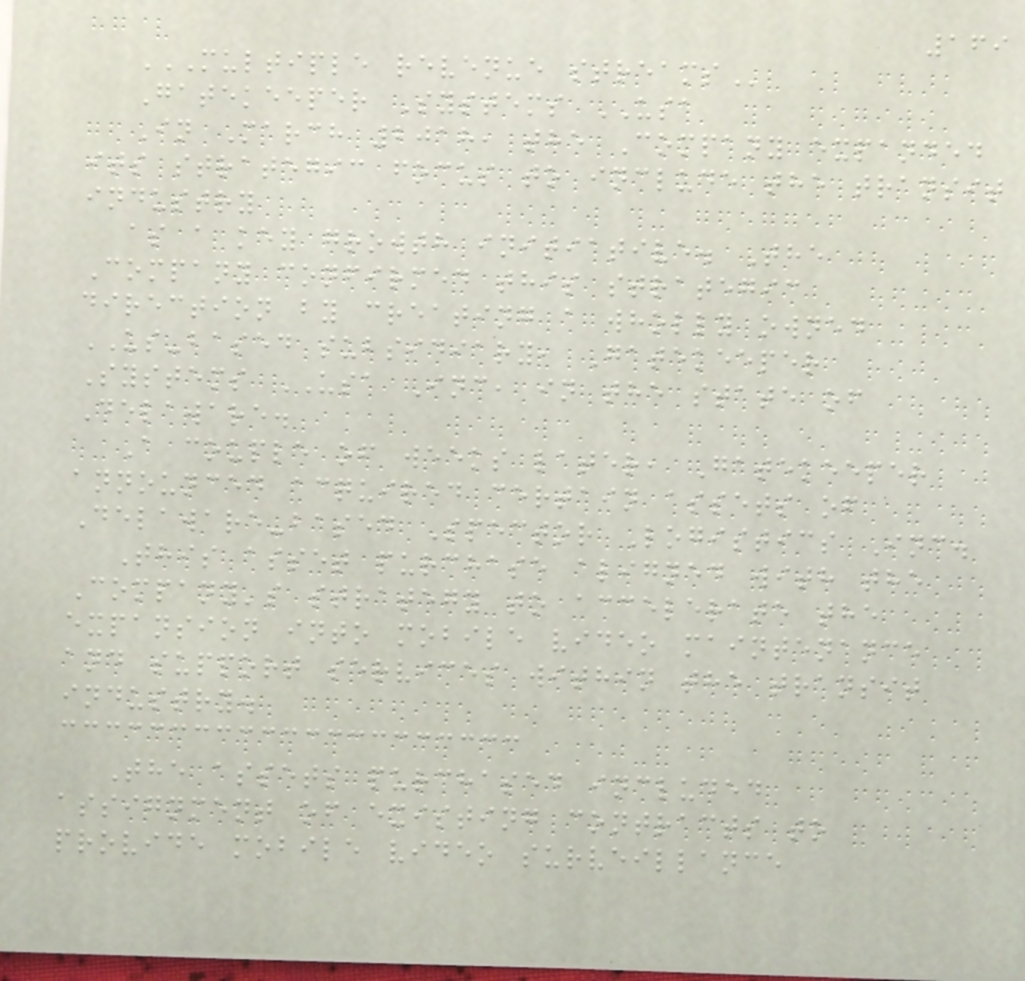169
MULTIPLE REVENUE STREAMS
Gatekeeper Systems USA
In March 2018, the Company expanded
its strategic focus to include the transit
industry
as a key growth initiative. The
Company confirmed this strategic
direction by creating a wholly owned
US-based subsidiary, Gatekeeper
Systems USA Inc, in the state of
Delaware.
A couple of weeks later, Gatekeeper
announced acquired certain assets of
Delaware-based Spector Logistics Inc.
This asset purchase aligned with the
Company's strategy to accelerate the
expansion into mobile video maintenance
and support services within the transit
industry.
The assets purchased included
assignment of existing contracts to
provide mobile video surveillance
